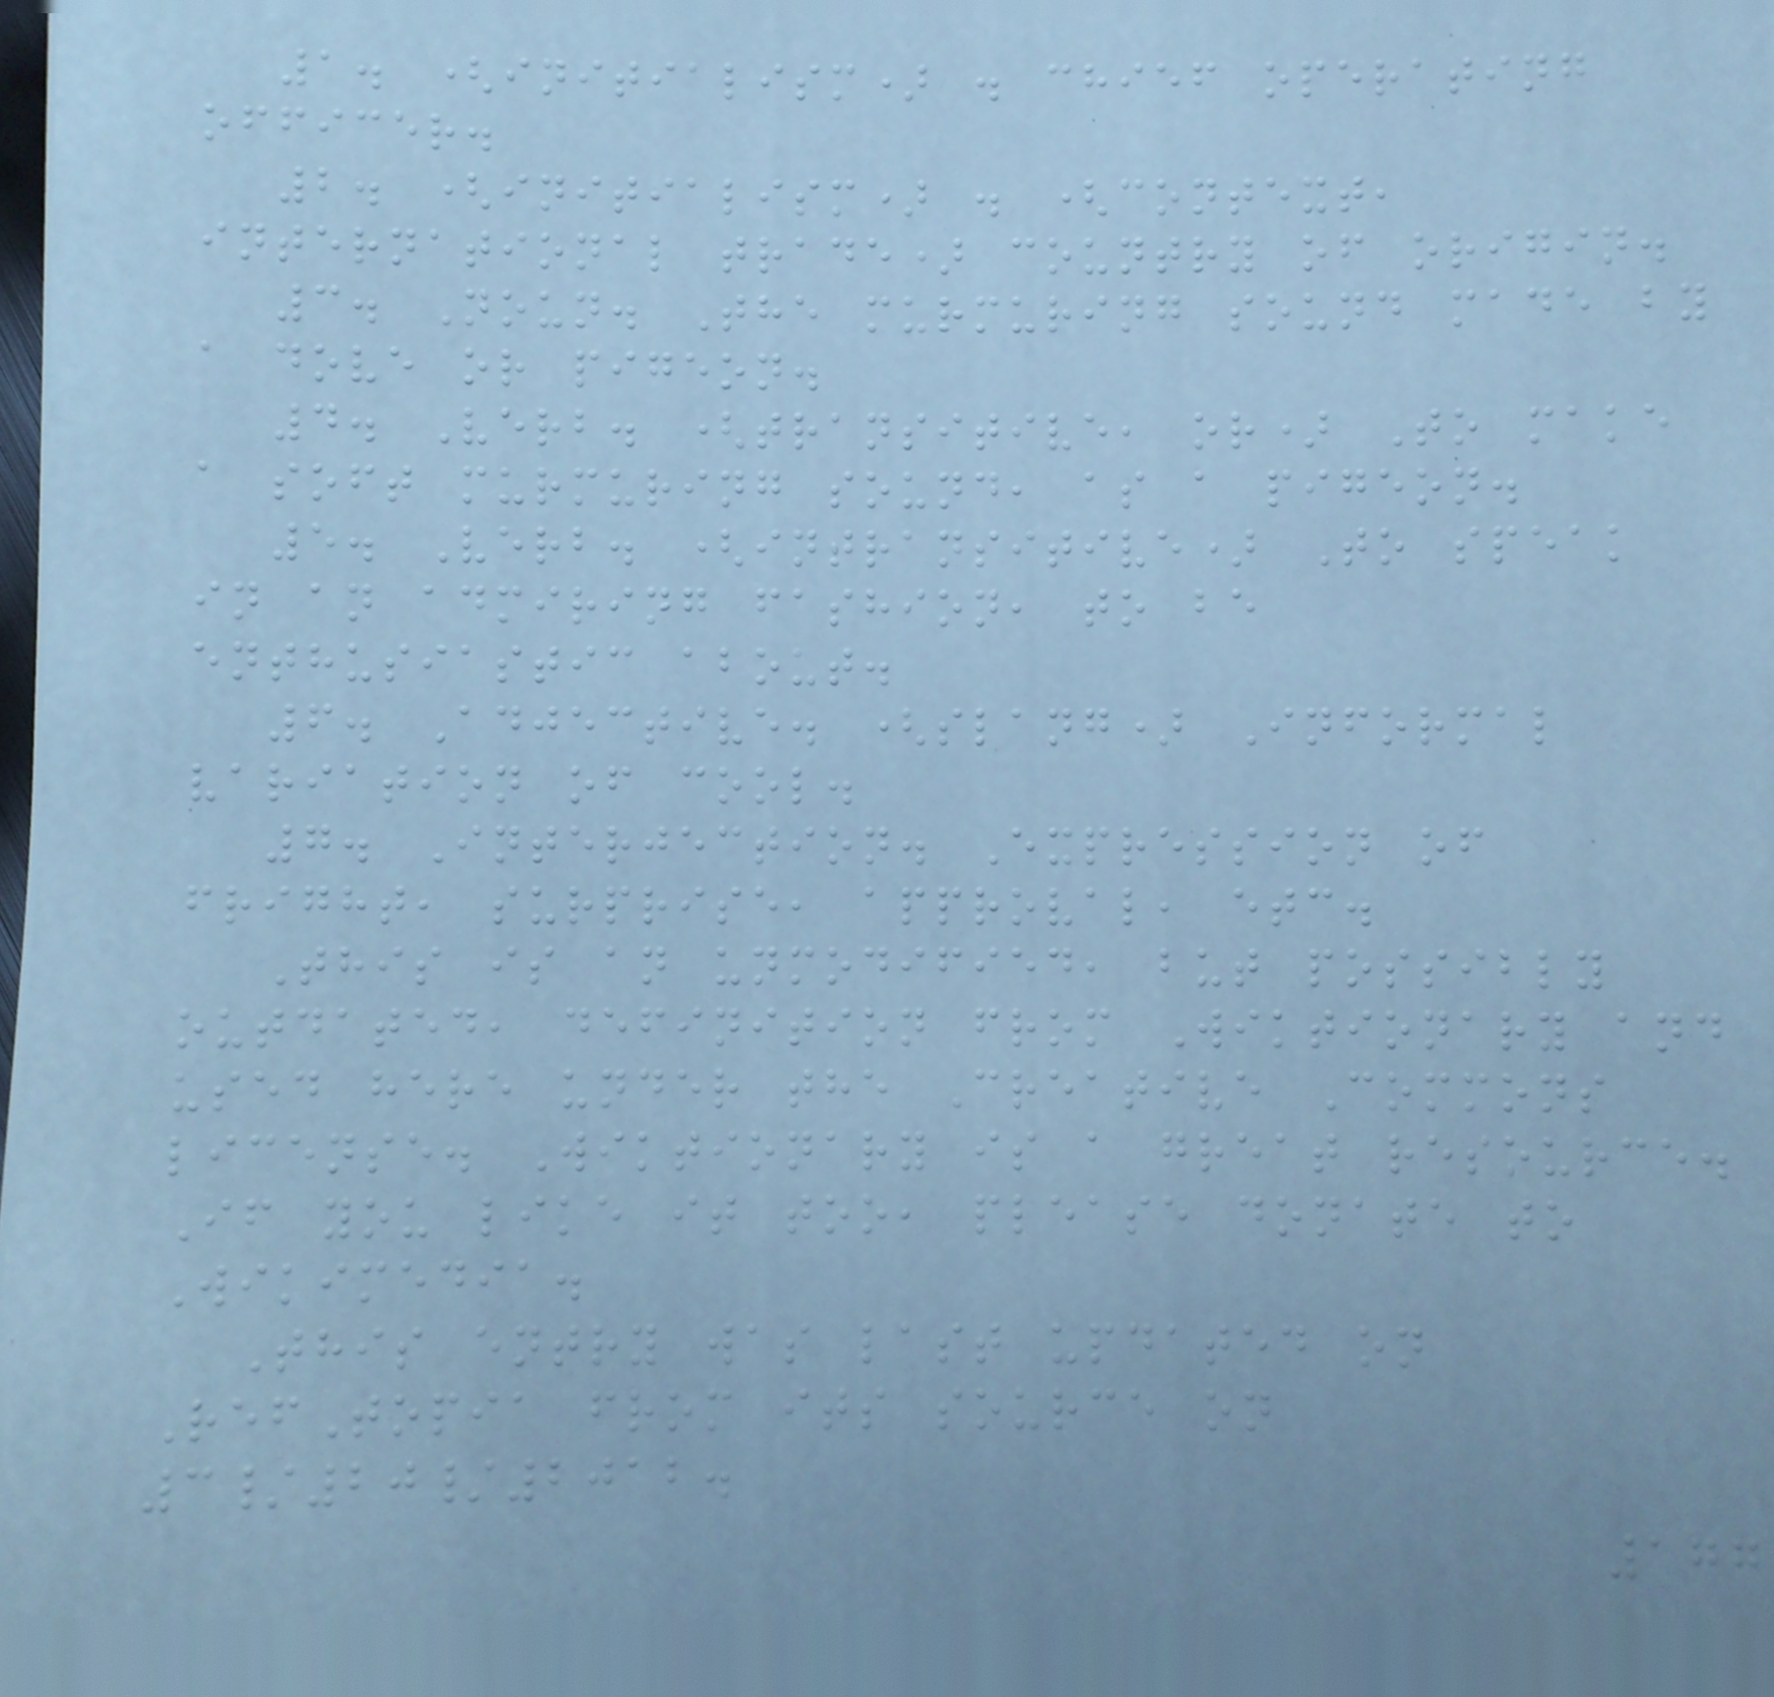1. (initialism) . chief operating
officer.
2. (initialism) . (context,
international trade) country of origin.
3. Noun. The murmuring sound made by
a dove or pigeon.
4. Verb. (transitive, or) To make
a soft murmuring sound, as a pigeon.
5. Verb. (intransitive) To speak
in an admiring fashion, to be
enthusiastic about.
6. Adjective. (slang) Informal
variation of cool.
7. Interjection. Expression of
fright, surprise, approval, etc.
This is an unmodified, but possibly
outdated, definition from Wiktionary and
used here under the Creative Commons
license. Wiktionary is a great resource.
If you like it too, please donate to
Wikimedia.
This entry was last updated on
RefTopia from its source on
3/20/2012.
177
